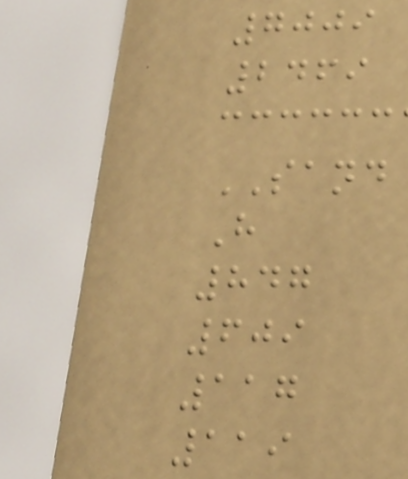7009
2469
SAND
H
847
609
117
119
